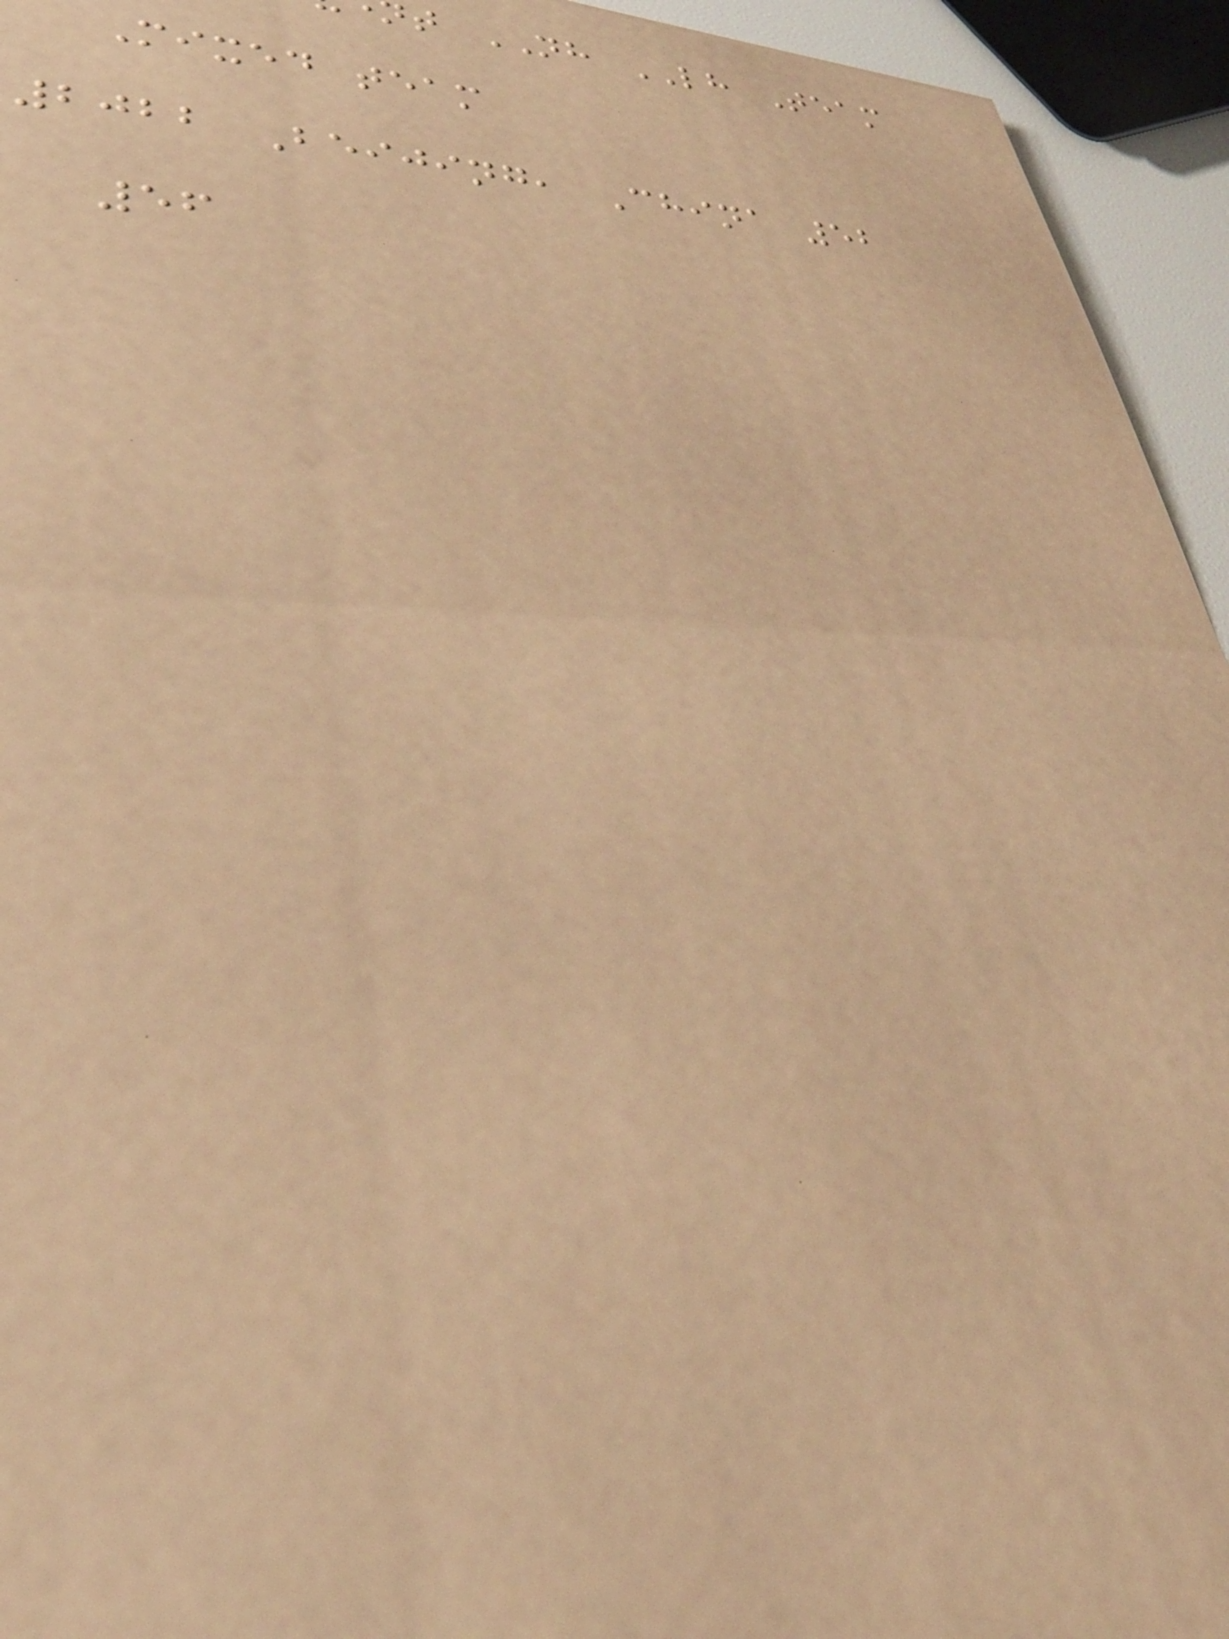t NH LH Team
Mixed team
2022 Beijing, China 52
56
